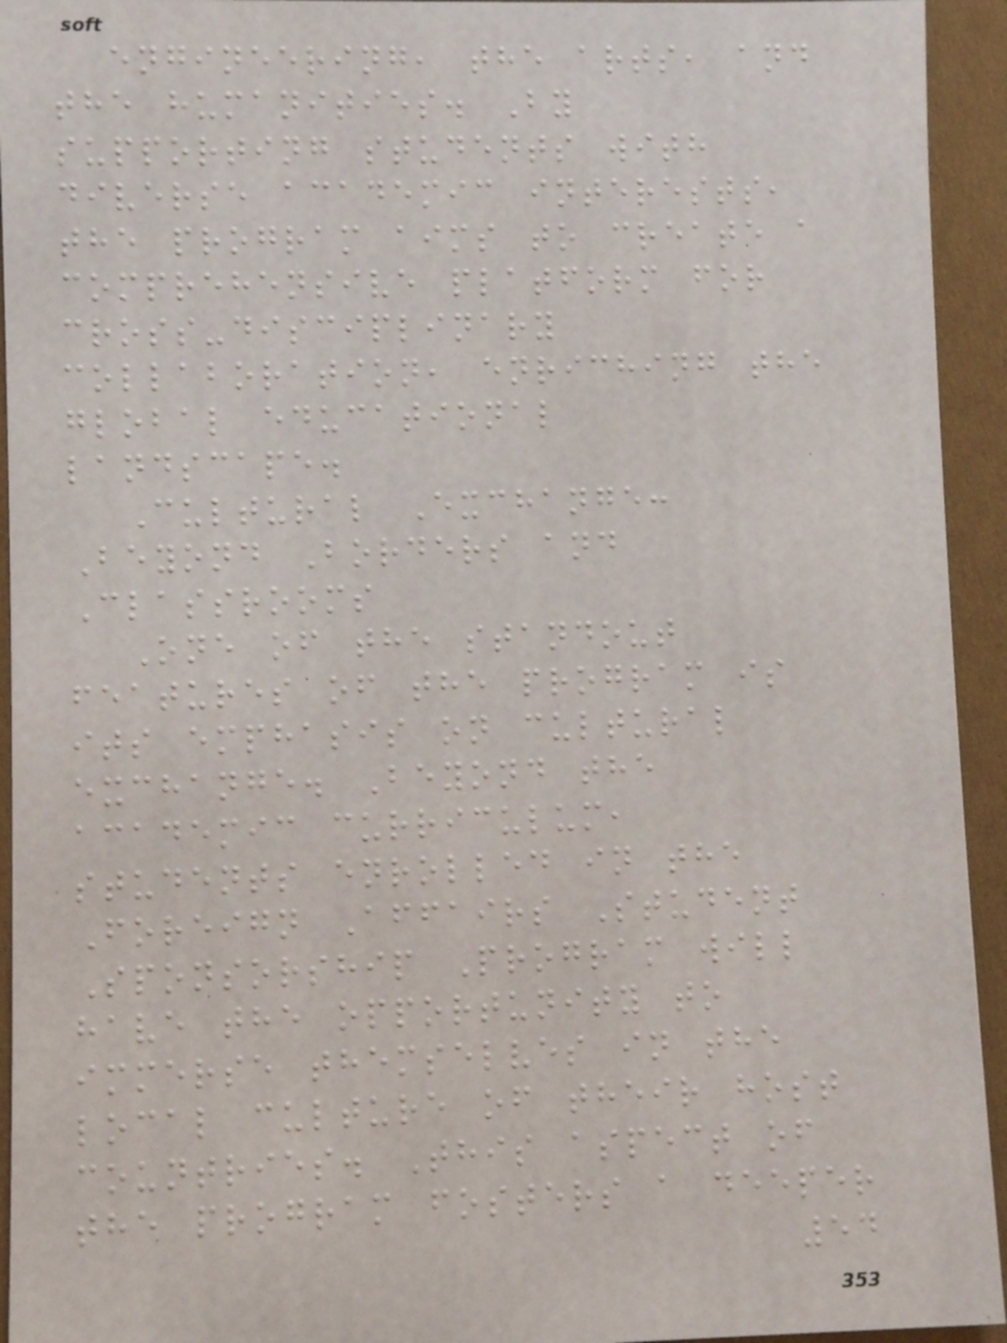engineering, the arts, and
the humanities. By
supporting students with
diverse academic interests,
the program aims to create a
comprehensive platform for
cross-disciplinary
collaboration, enriching the
global educational
landscape.
Cultural Exchange:
Beyond Borders and
Classrooms
One of the standout
features of the program is
its emphasis on cultural
exchange. Beyond the
academic curriculum,
students enrolled in the
Foreign Affairs Student
Sponsorship Program will
have the opportunity to
immerse themselves in the
local culture of their host
countries. This aspect of
the program fosters a deeper
54
